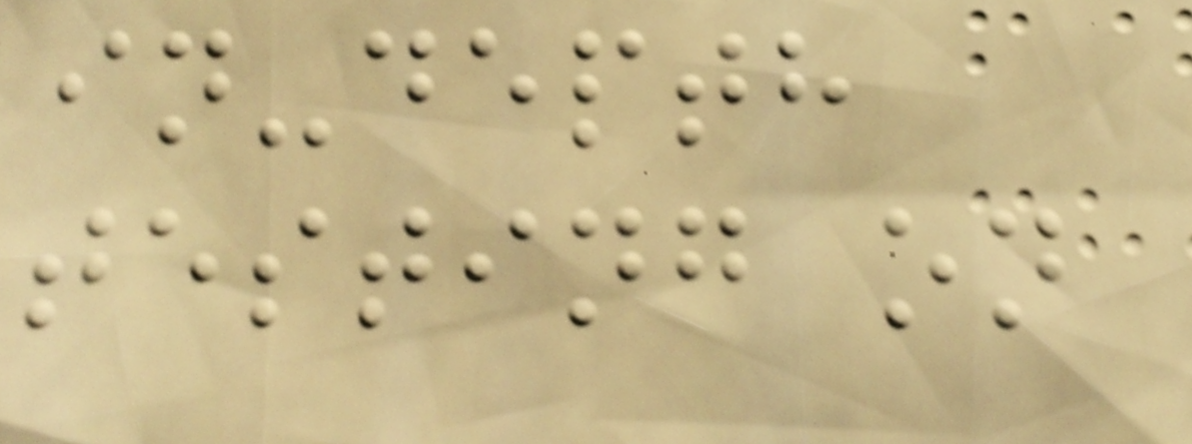in-depth
testing on
